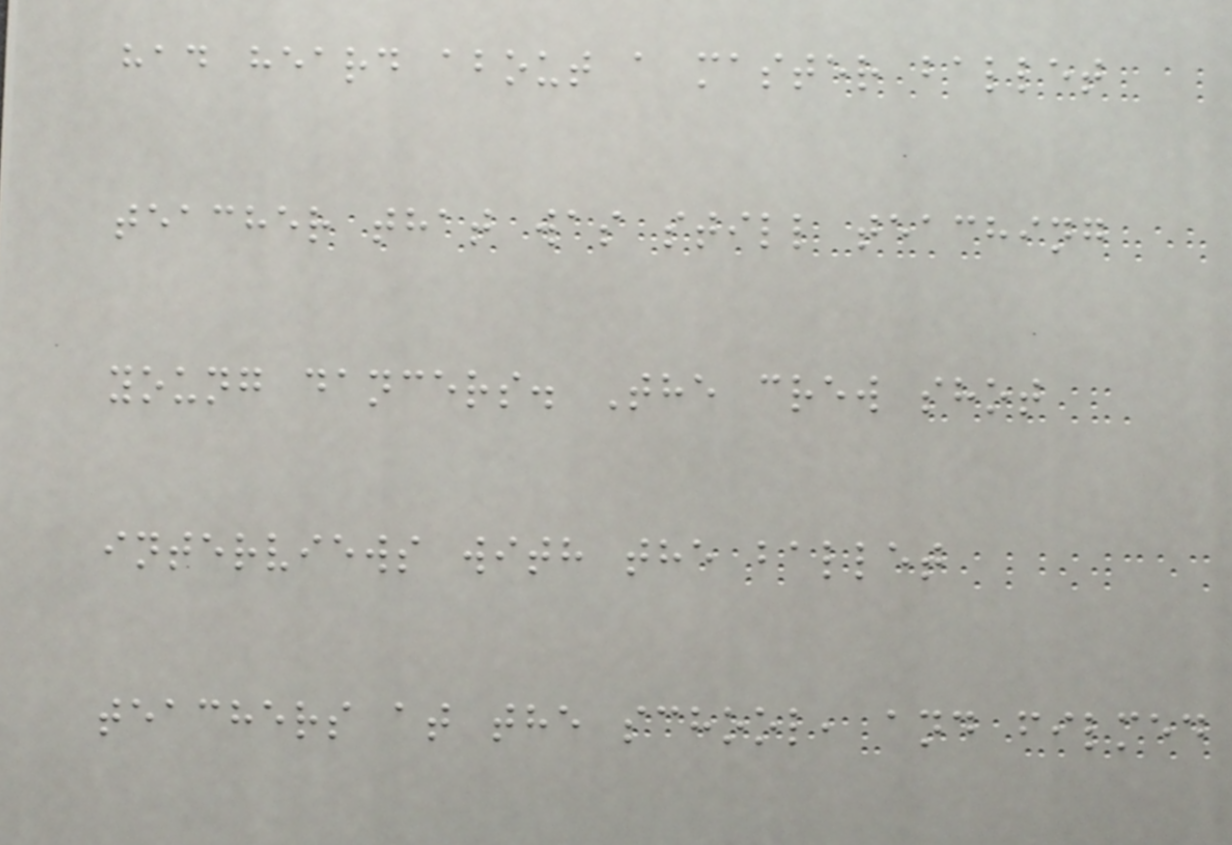had heard about a master ballet
teacher that was still teaching
young dancers. The crew shot
interviews with the ballet
teachers at the school, and filmed
